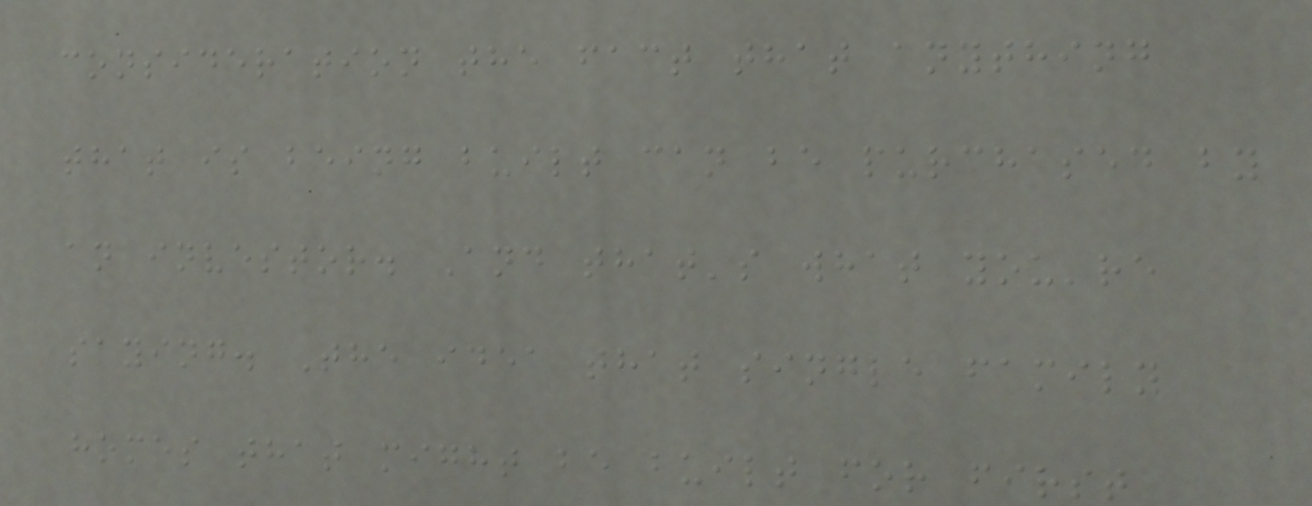consideration the fact that anything
that is being built can be purchased by
an investor. And that's what you're
saying. The idea that single family
homes that might be built for first
